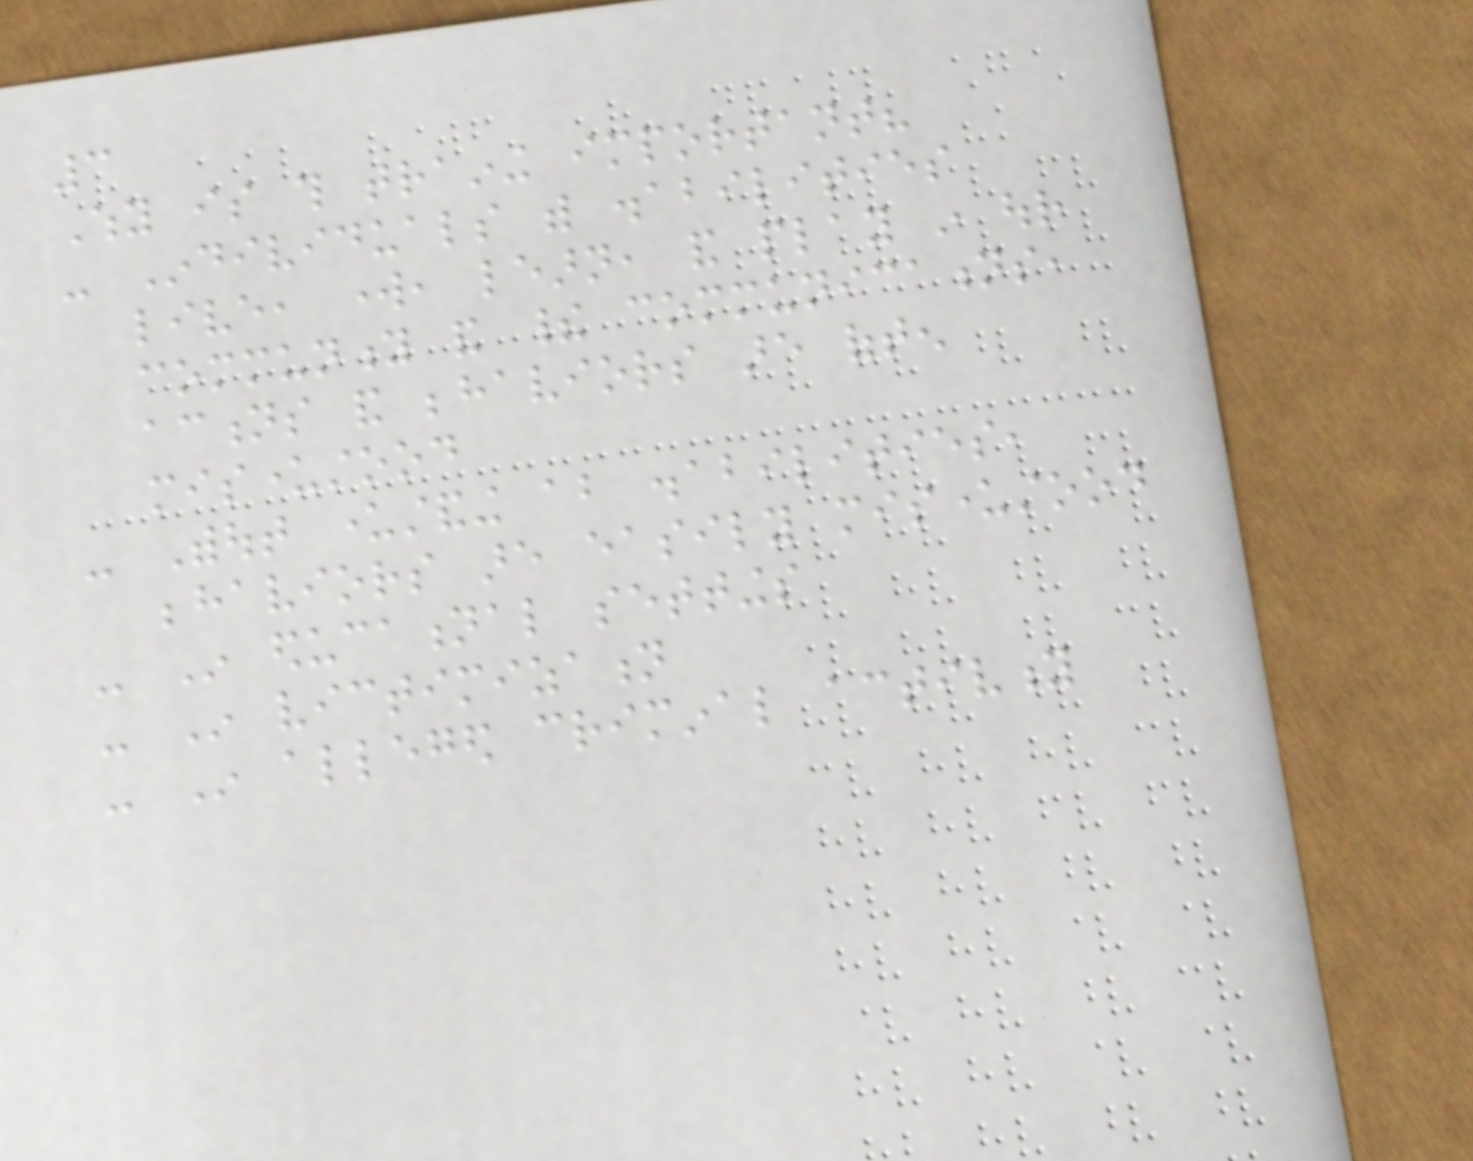3
Why is this training important?
- Individuals with disabilities
live, work, learn, and play in our
community and their communications,
actions and behaviors are often
misunderstood
- Without understanding about disabilities,
behaviors are easily misunderstood
- In educational settings
- In victimization
- In alleged criminal activity
